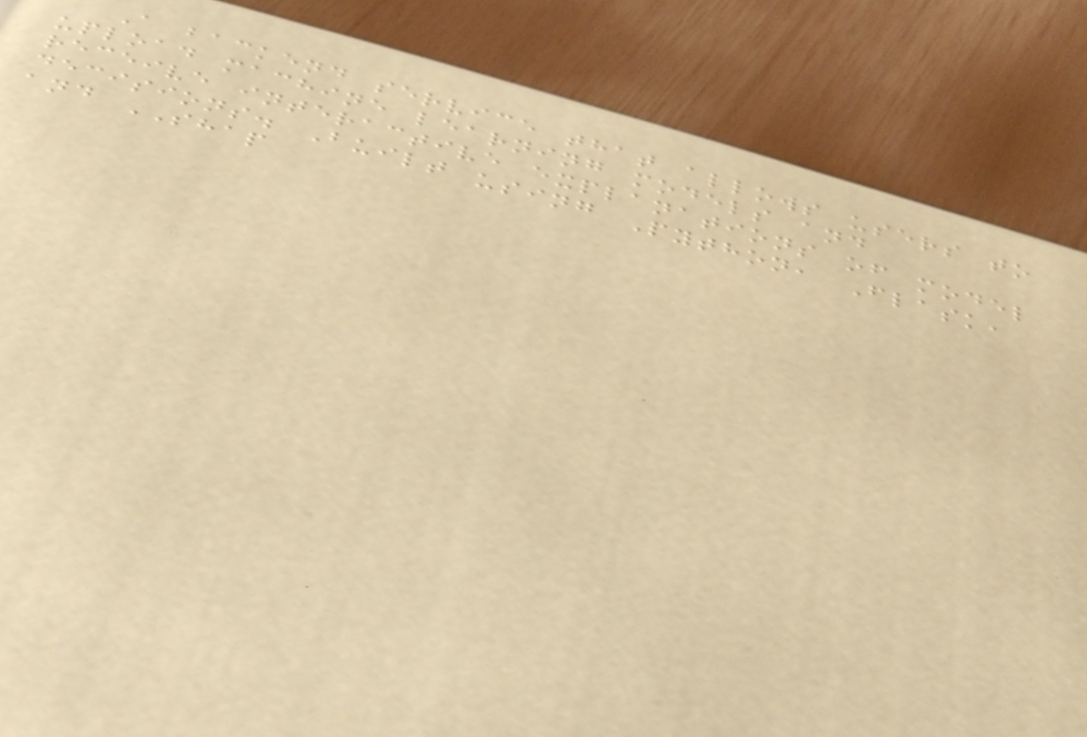A backend service that allows users to
upload machine learning models and
receive interactive explanations of model
decisions. Built using Python, Flask,
and SHAP
